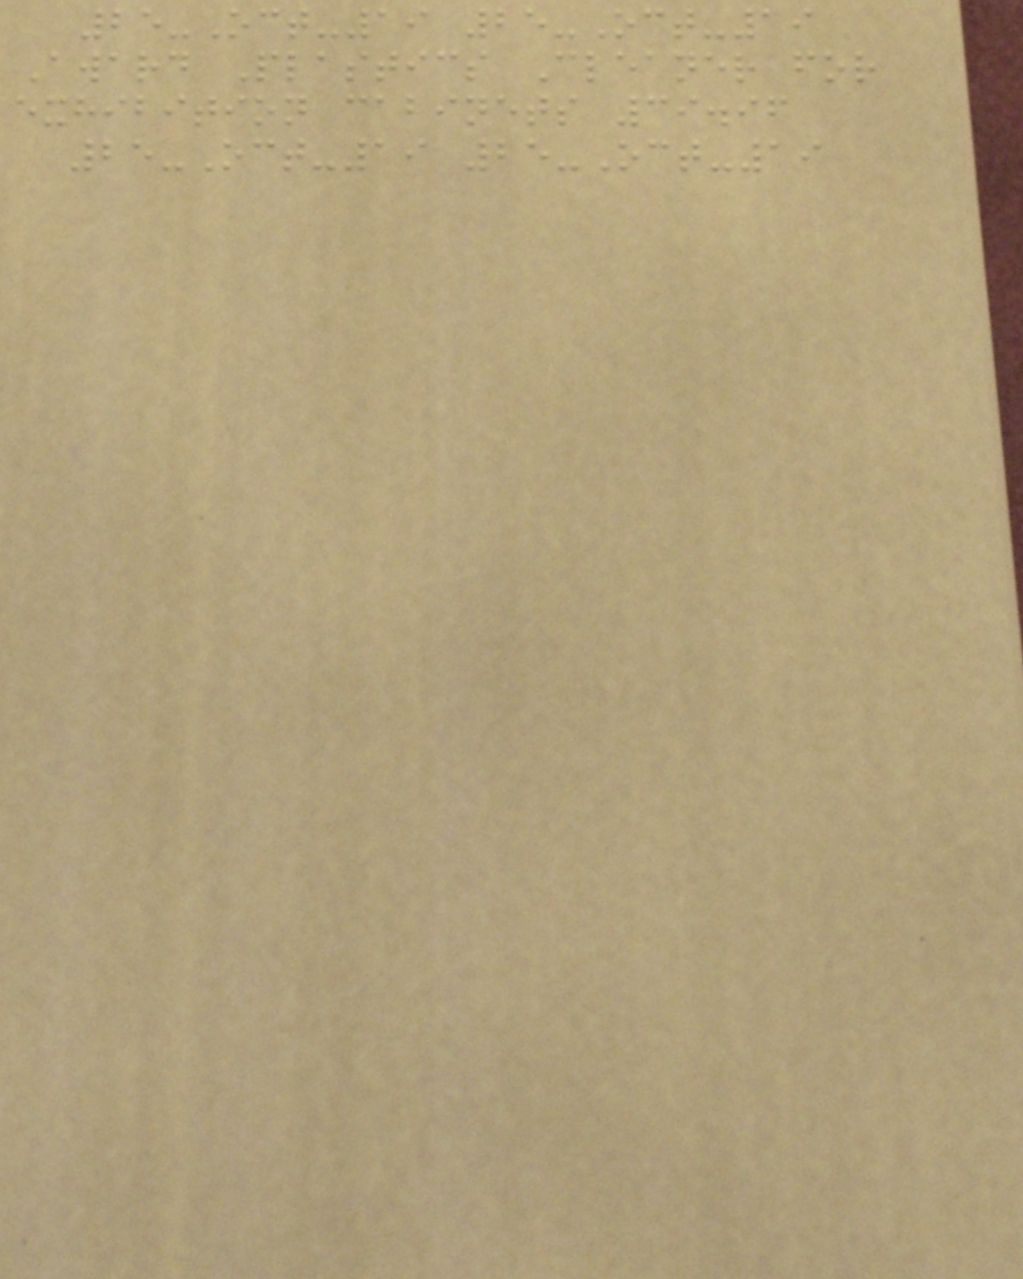25-Oct-19 25-Oct-19
Award Plastics Cleaner for
exhibition cabinets 39.96
25-Oct-19 25-Oct-19
